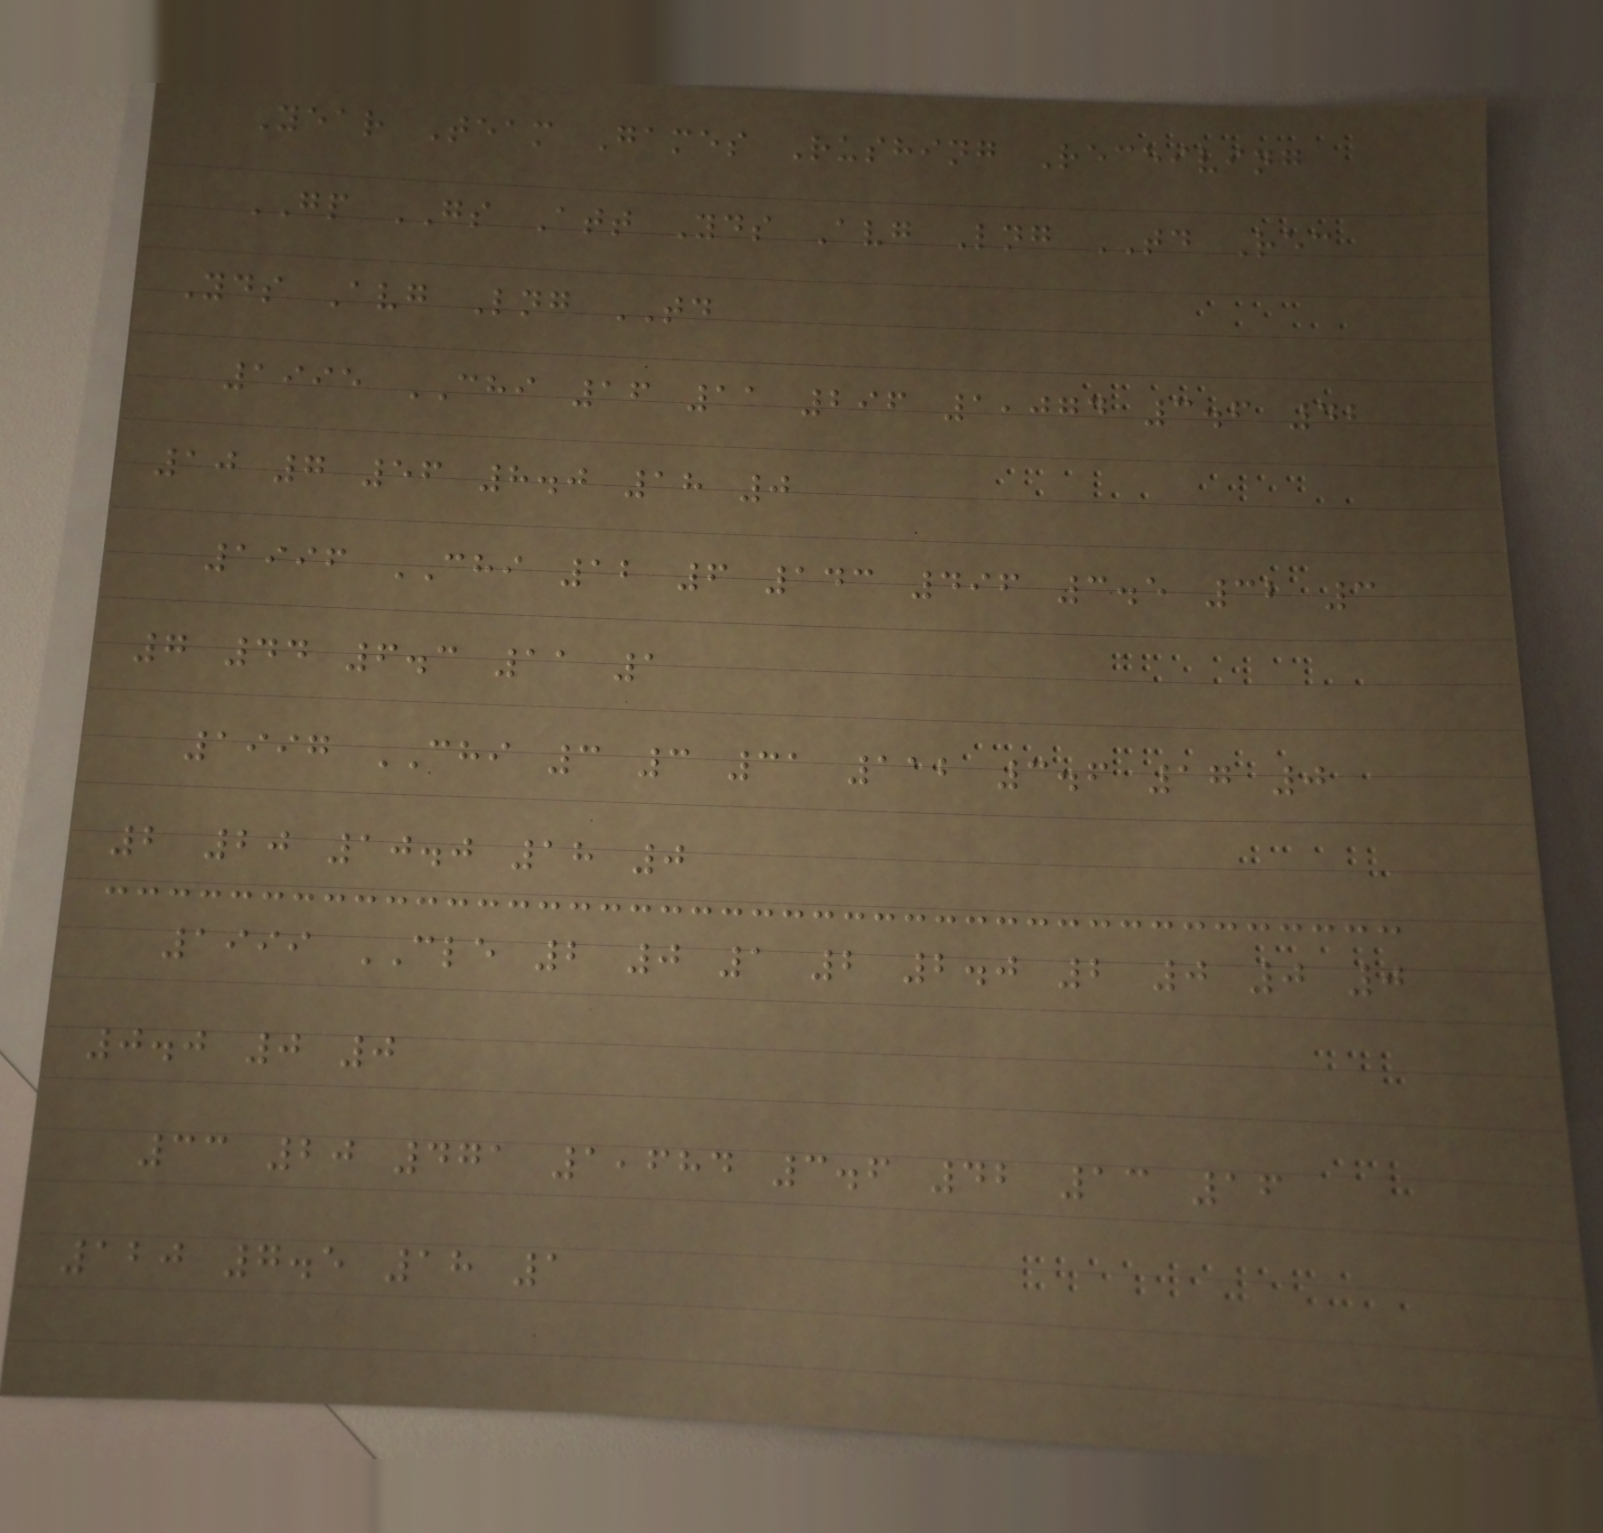Year Team Games Rushing Receiving
GP GS Att Yds Avg Lng TD Rec
Yds Avg Lng TD
1995 CHI 16 11 296 1,074 3.6 42
10 7 56 8.0 18 0
1996 CHI 12 6 143 496 3.5 32 3
7 44 6.3 11 1
1997 CHI 3 3 31 112 3.6 17 0
2 20 10.0 18 0
1999 CLE 2 0 1 2 2.0 2 0 0 0
0.0 0 0
33 20 471 1,684 3.6 42 13 16
120 7.5 18 1
